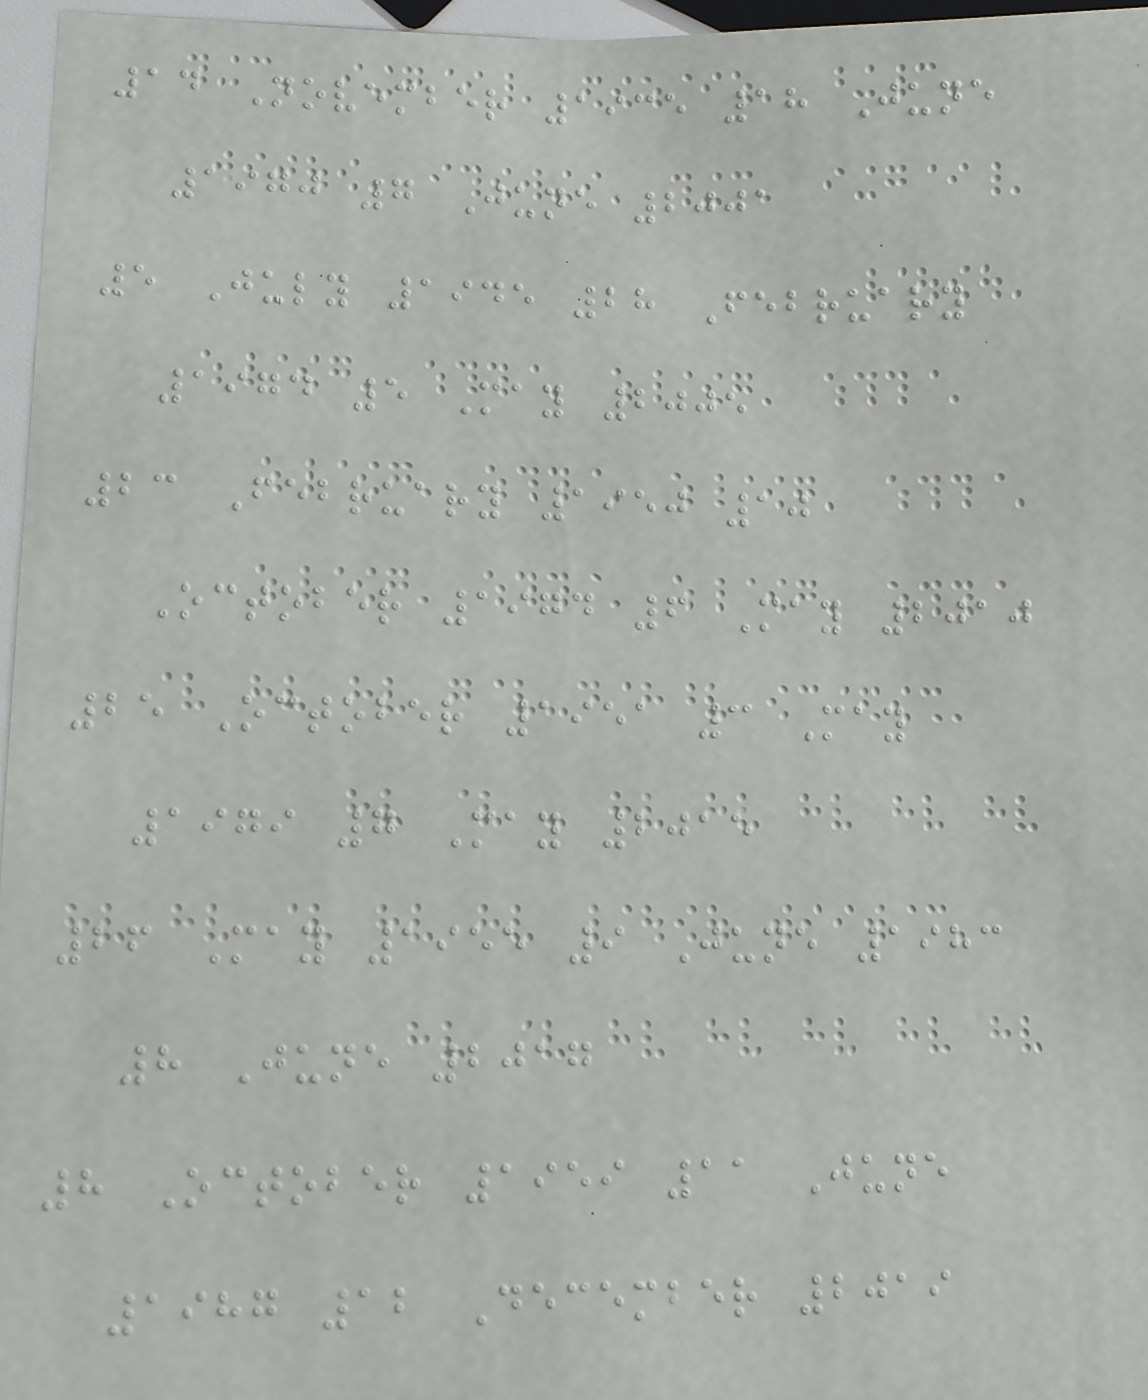14 November 1935 18 June
1970 7 June 2001
5 July 1945 28 February
1974 5 May 2005
23 February 1950 10
October 1974 6 May 2010
25 October 1951 3 May
1979 7 May 2015
26 May 1955 9 June 1983
8 June 2017
8 October 1959 11 June
1987 12 December 2019
